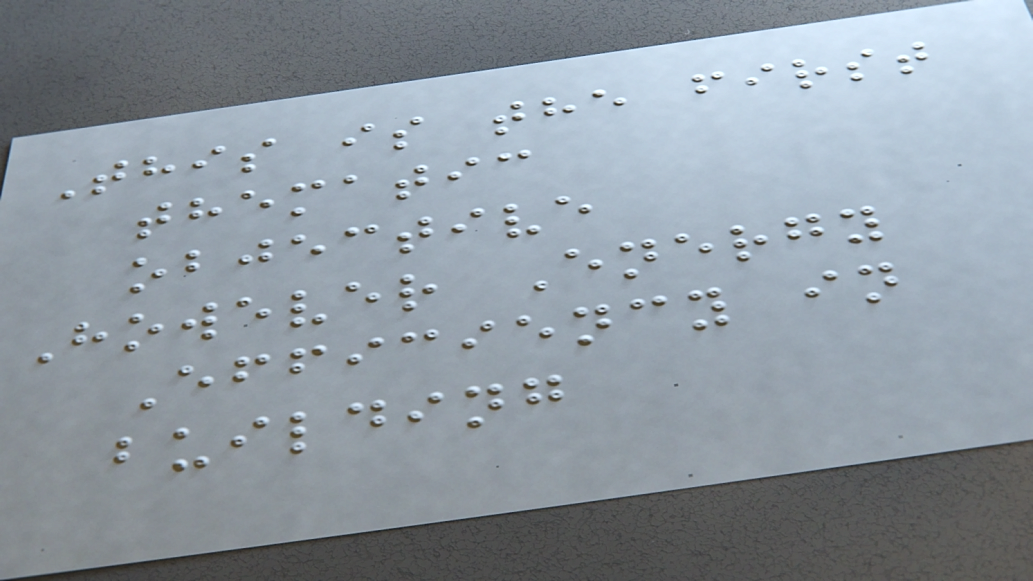This is the first
thematic
objective
However Energy
Efficiency in
building
